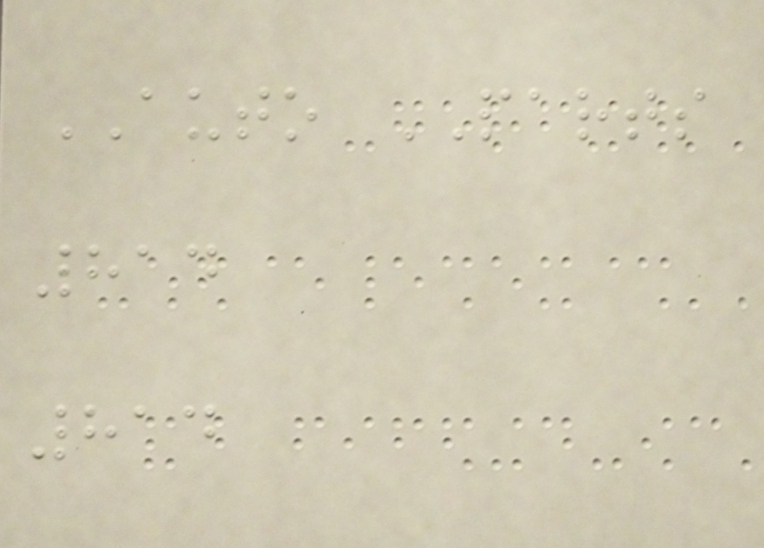AUTO PARTS
814
814
